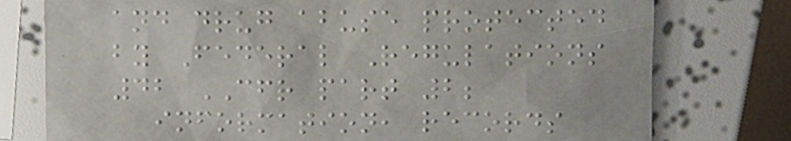and drug abuse protected
by Federal Regulations
42 CFR part 2;
information, records
